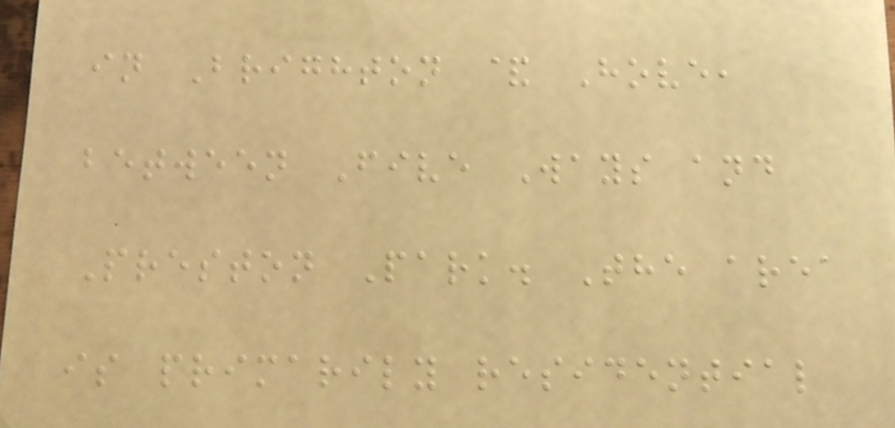in Brighton & Hove,
between Five Ways and
Preston Park. The area
is primarily residential
